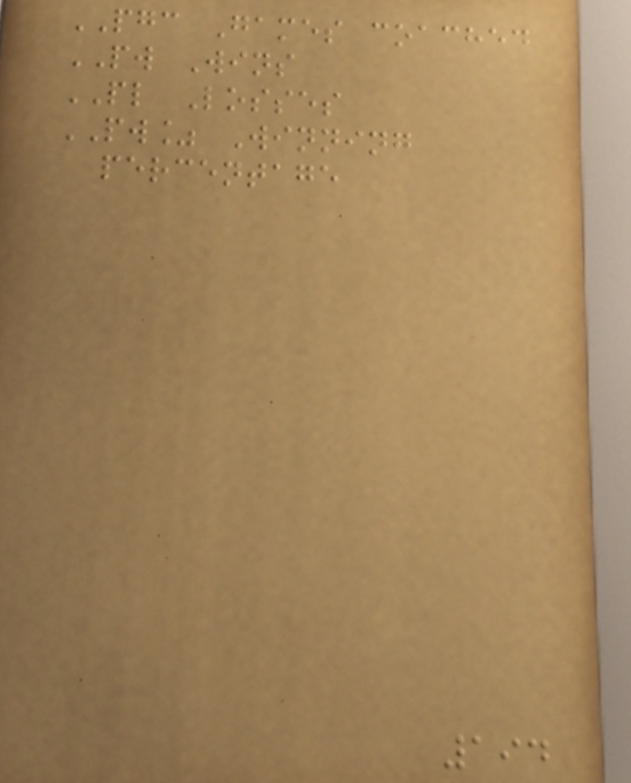PGC Games coached
PW Wins
PL Losses
PW% Winning
percentage
194
